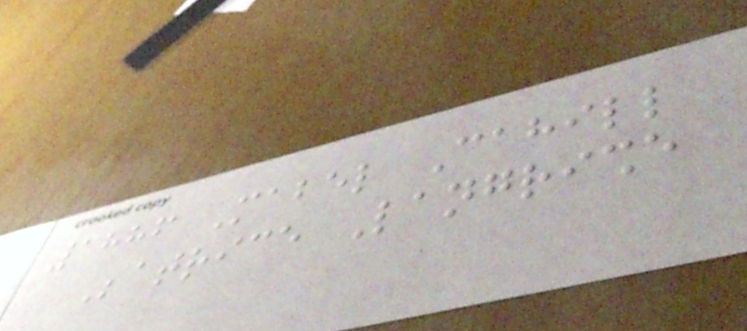1886 Mabel Cahill
Beatrice Langrishe
